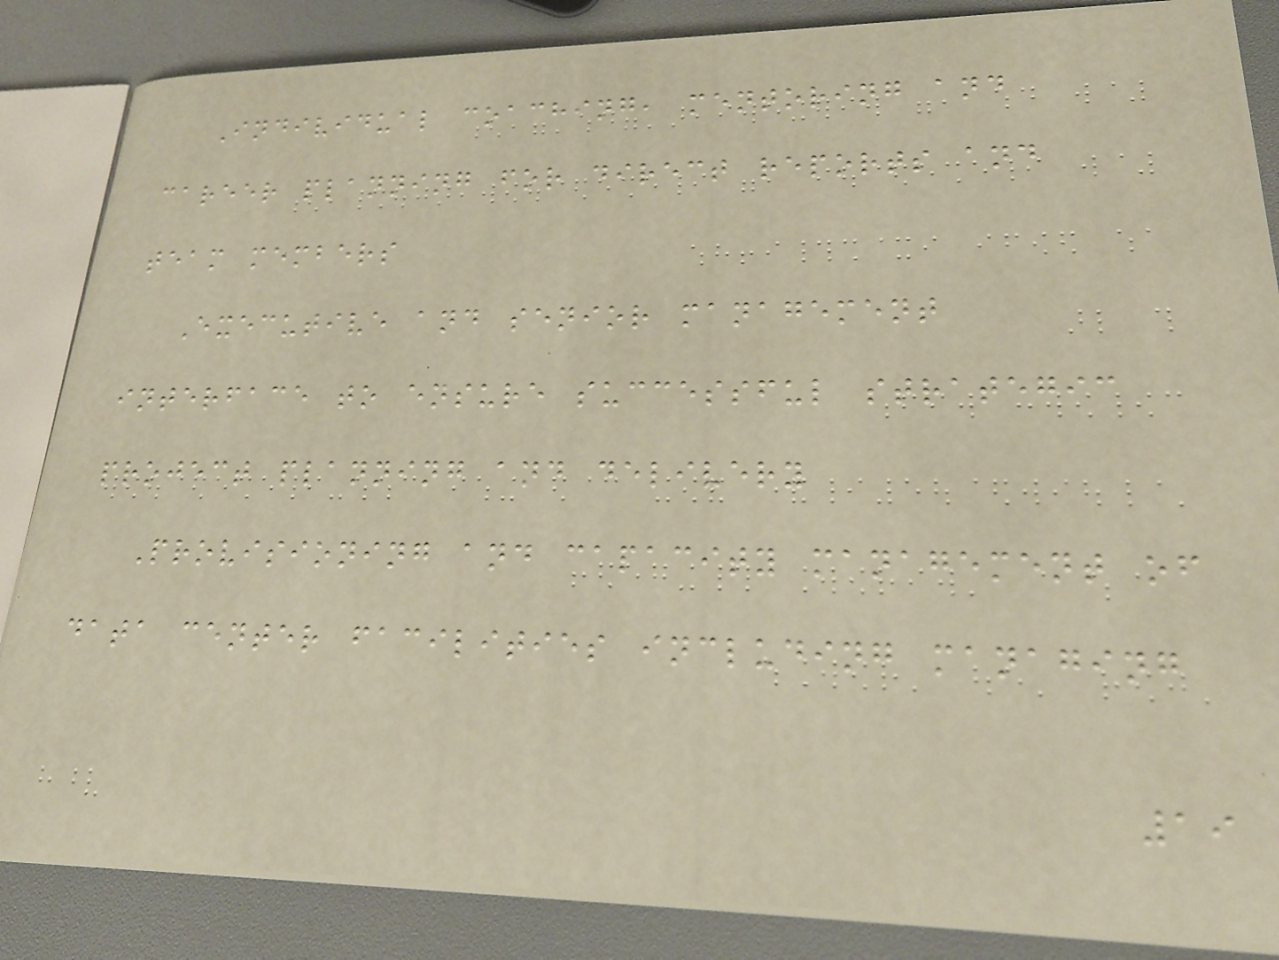Individual coaching, mentoring and
career planning for direct reports and
team members
Executive and senior management
interface to ensure successful strategic
project planning and delivery
Provisioning and capacity management of
data center facilities including managing
19
